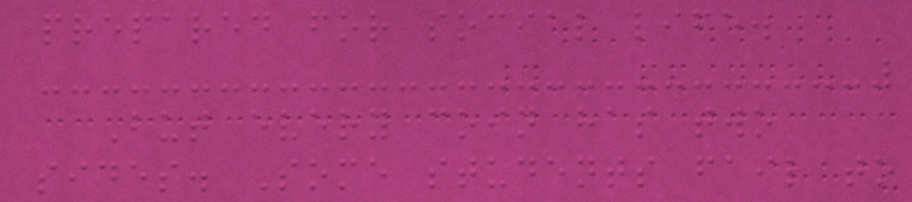prepared for social life.
But every coin has two
sides. Some students fail to
